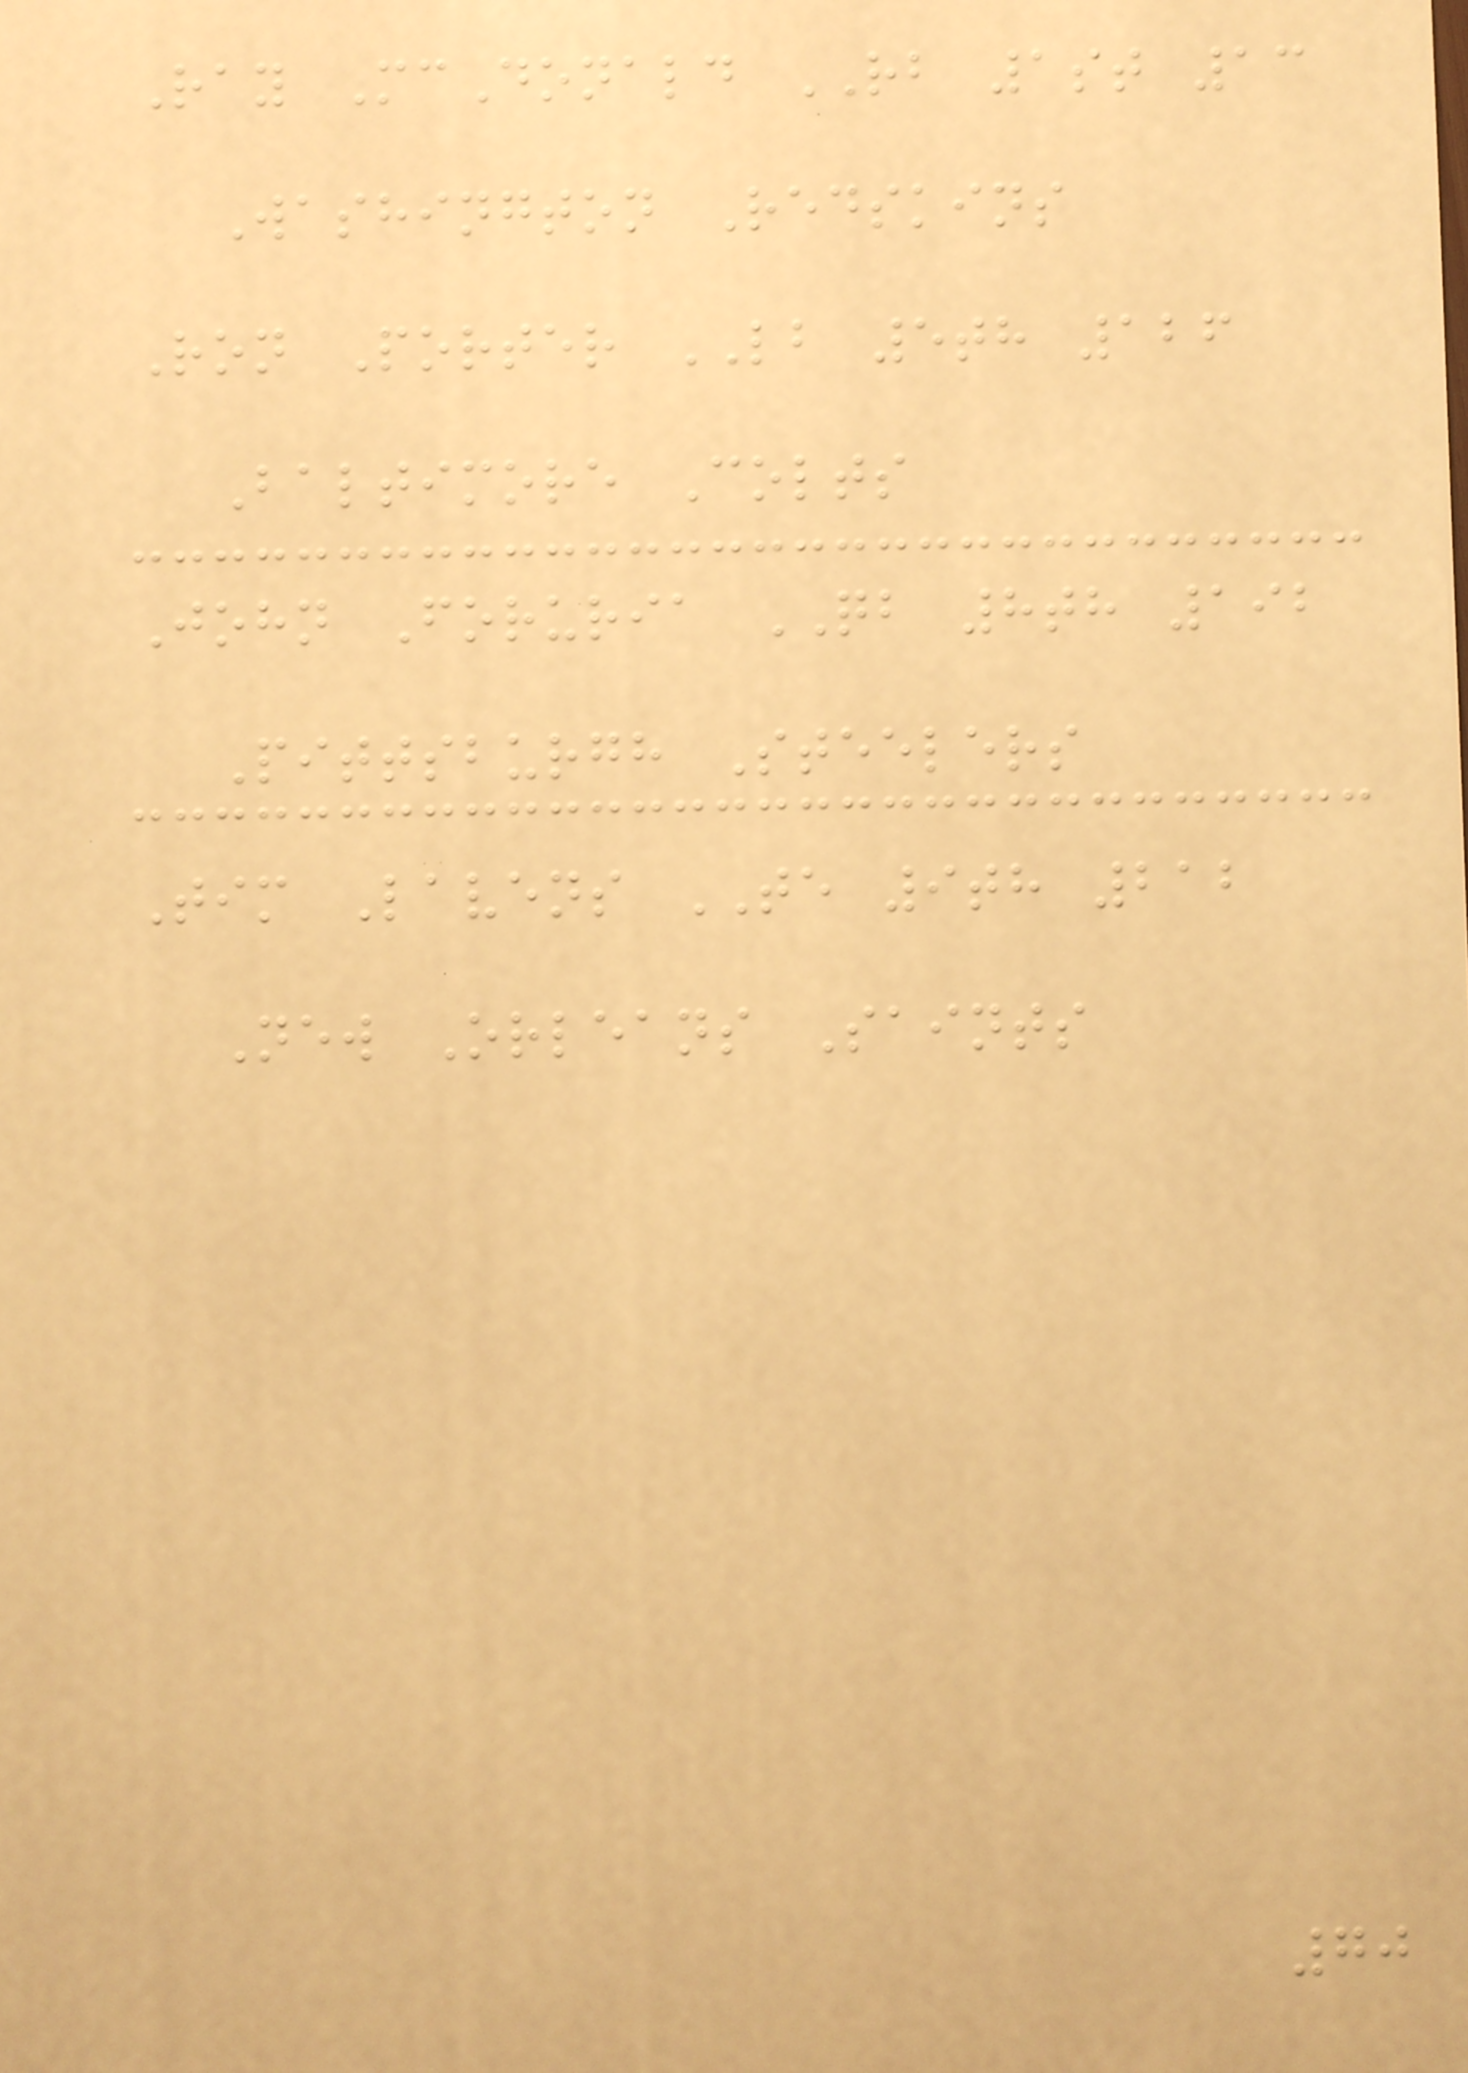Ray McDonald RB 1st 13
Washington Redskins
Ron Porter LB 5th 126
Baltimore Colts
John Foruria QB 8th 192
Pittsburgh Steelers
Tim Lavens TE 9th 212
New Orleans Saints
70
